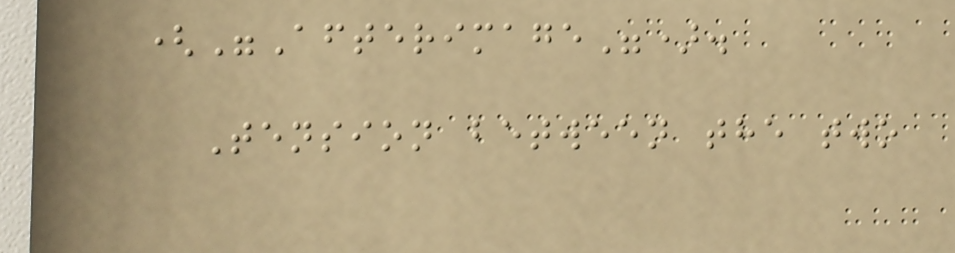("Afterimage").
Tension between the two
